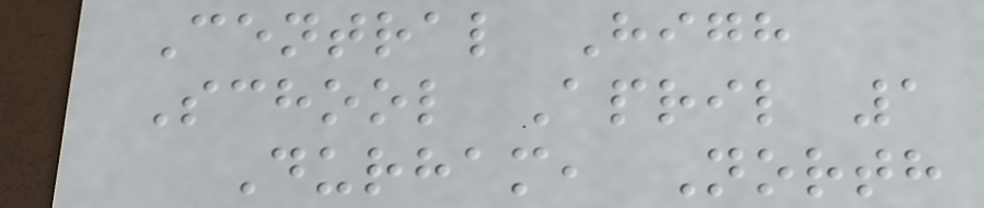Central High
School April 1
Durham, North
